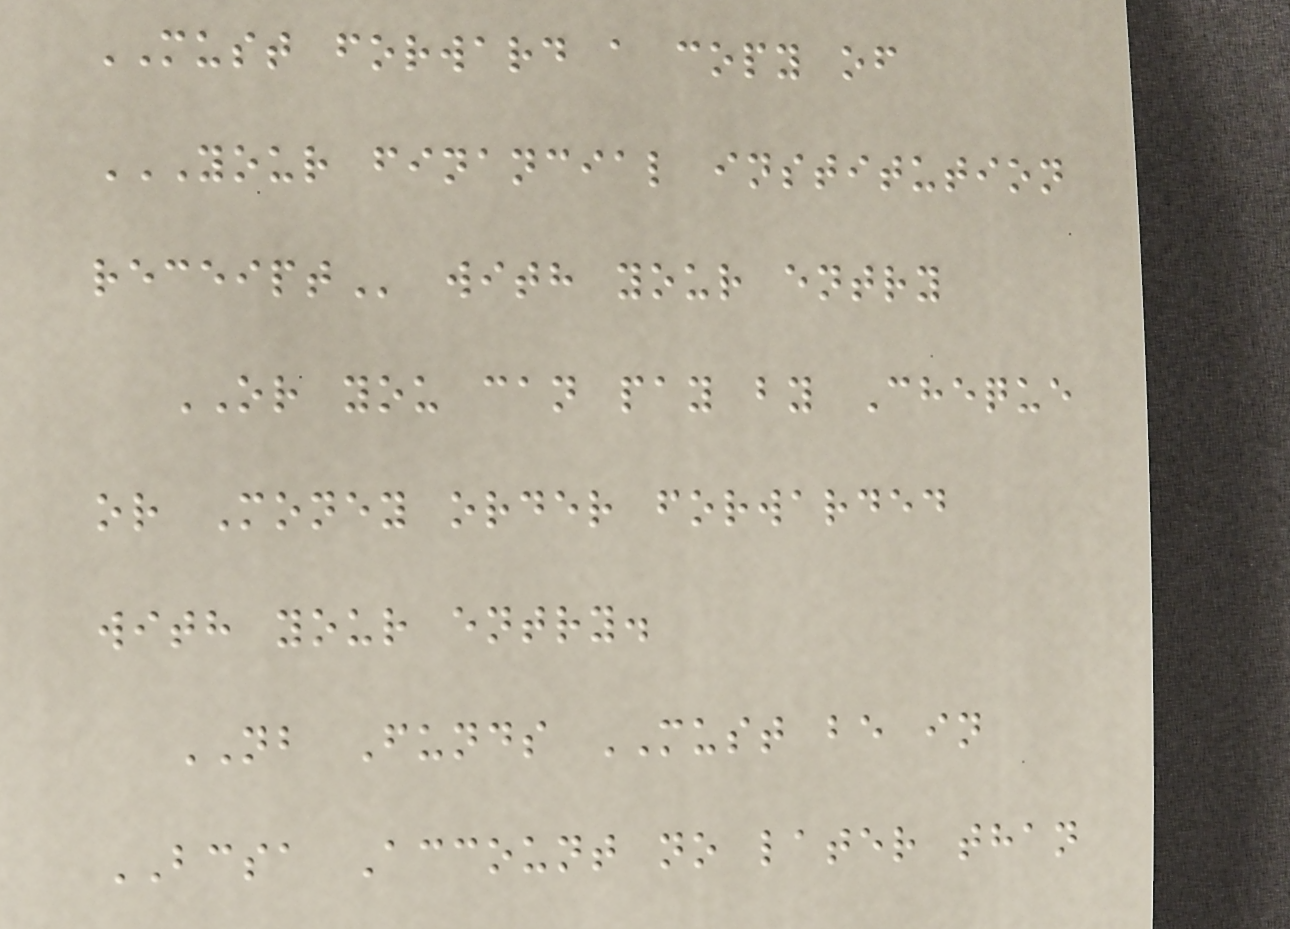MUST forward a copy of
YOUR FINANCIAL INSTITUTION
RECEIPT with your entry
OR you can pay by Cheque
or Money order forwarded
with your entry.
NB Funds MUST be in
BCSA Account no later than
